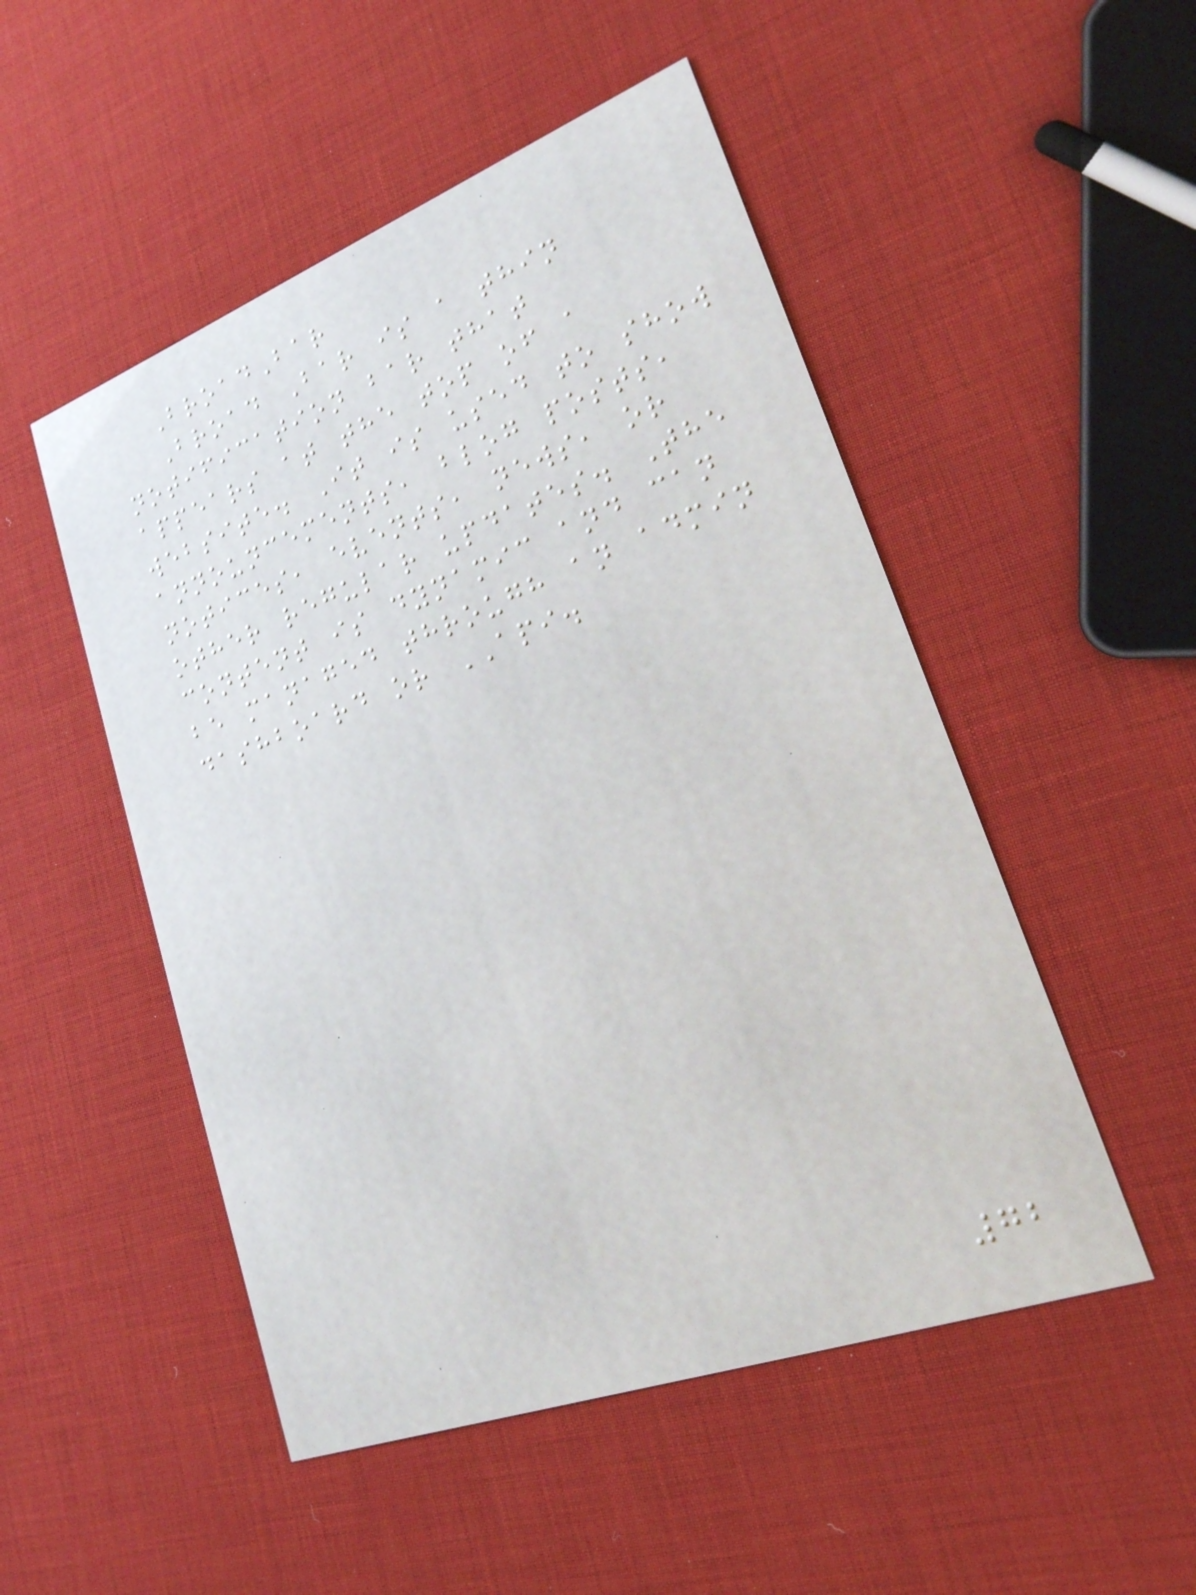BroadBar
Broad Bar is a thin
notification bar that
appears at the top of a
website. It is used to show
announcements, blog posts,
notices, events, news, or
other regular updates. The
content is dynamic and can
be managed through an admin
dashboard or API.
72
